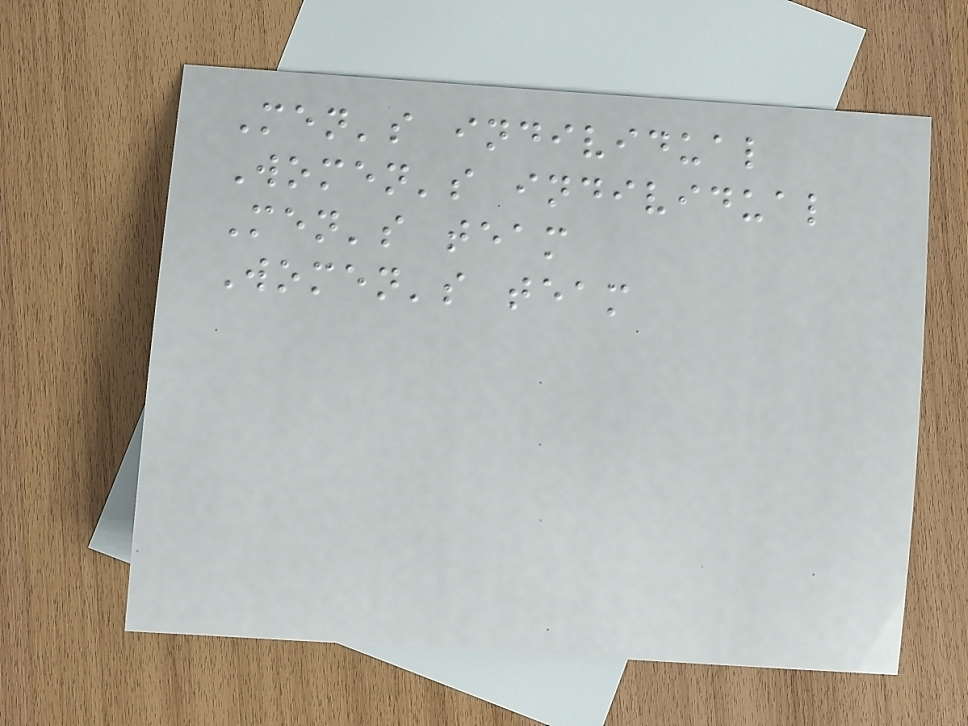Men's individual
Women's individual
Men's team
Women's team
